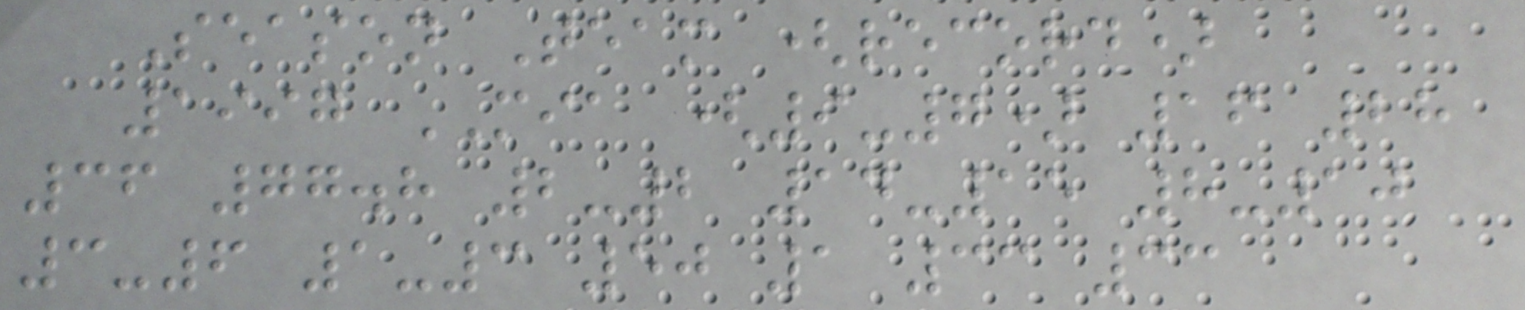Season Team (record)
1997 MIA (9-7) 16 28
36 77.8 2-2 14-15 8-10
3-6 1-3 50 1 33 33
